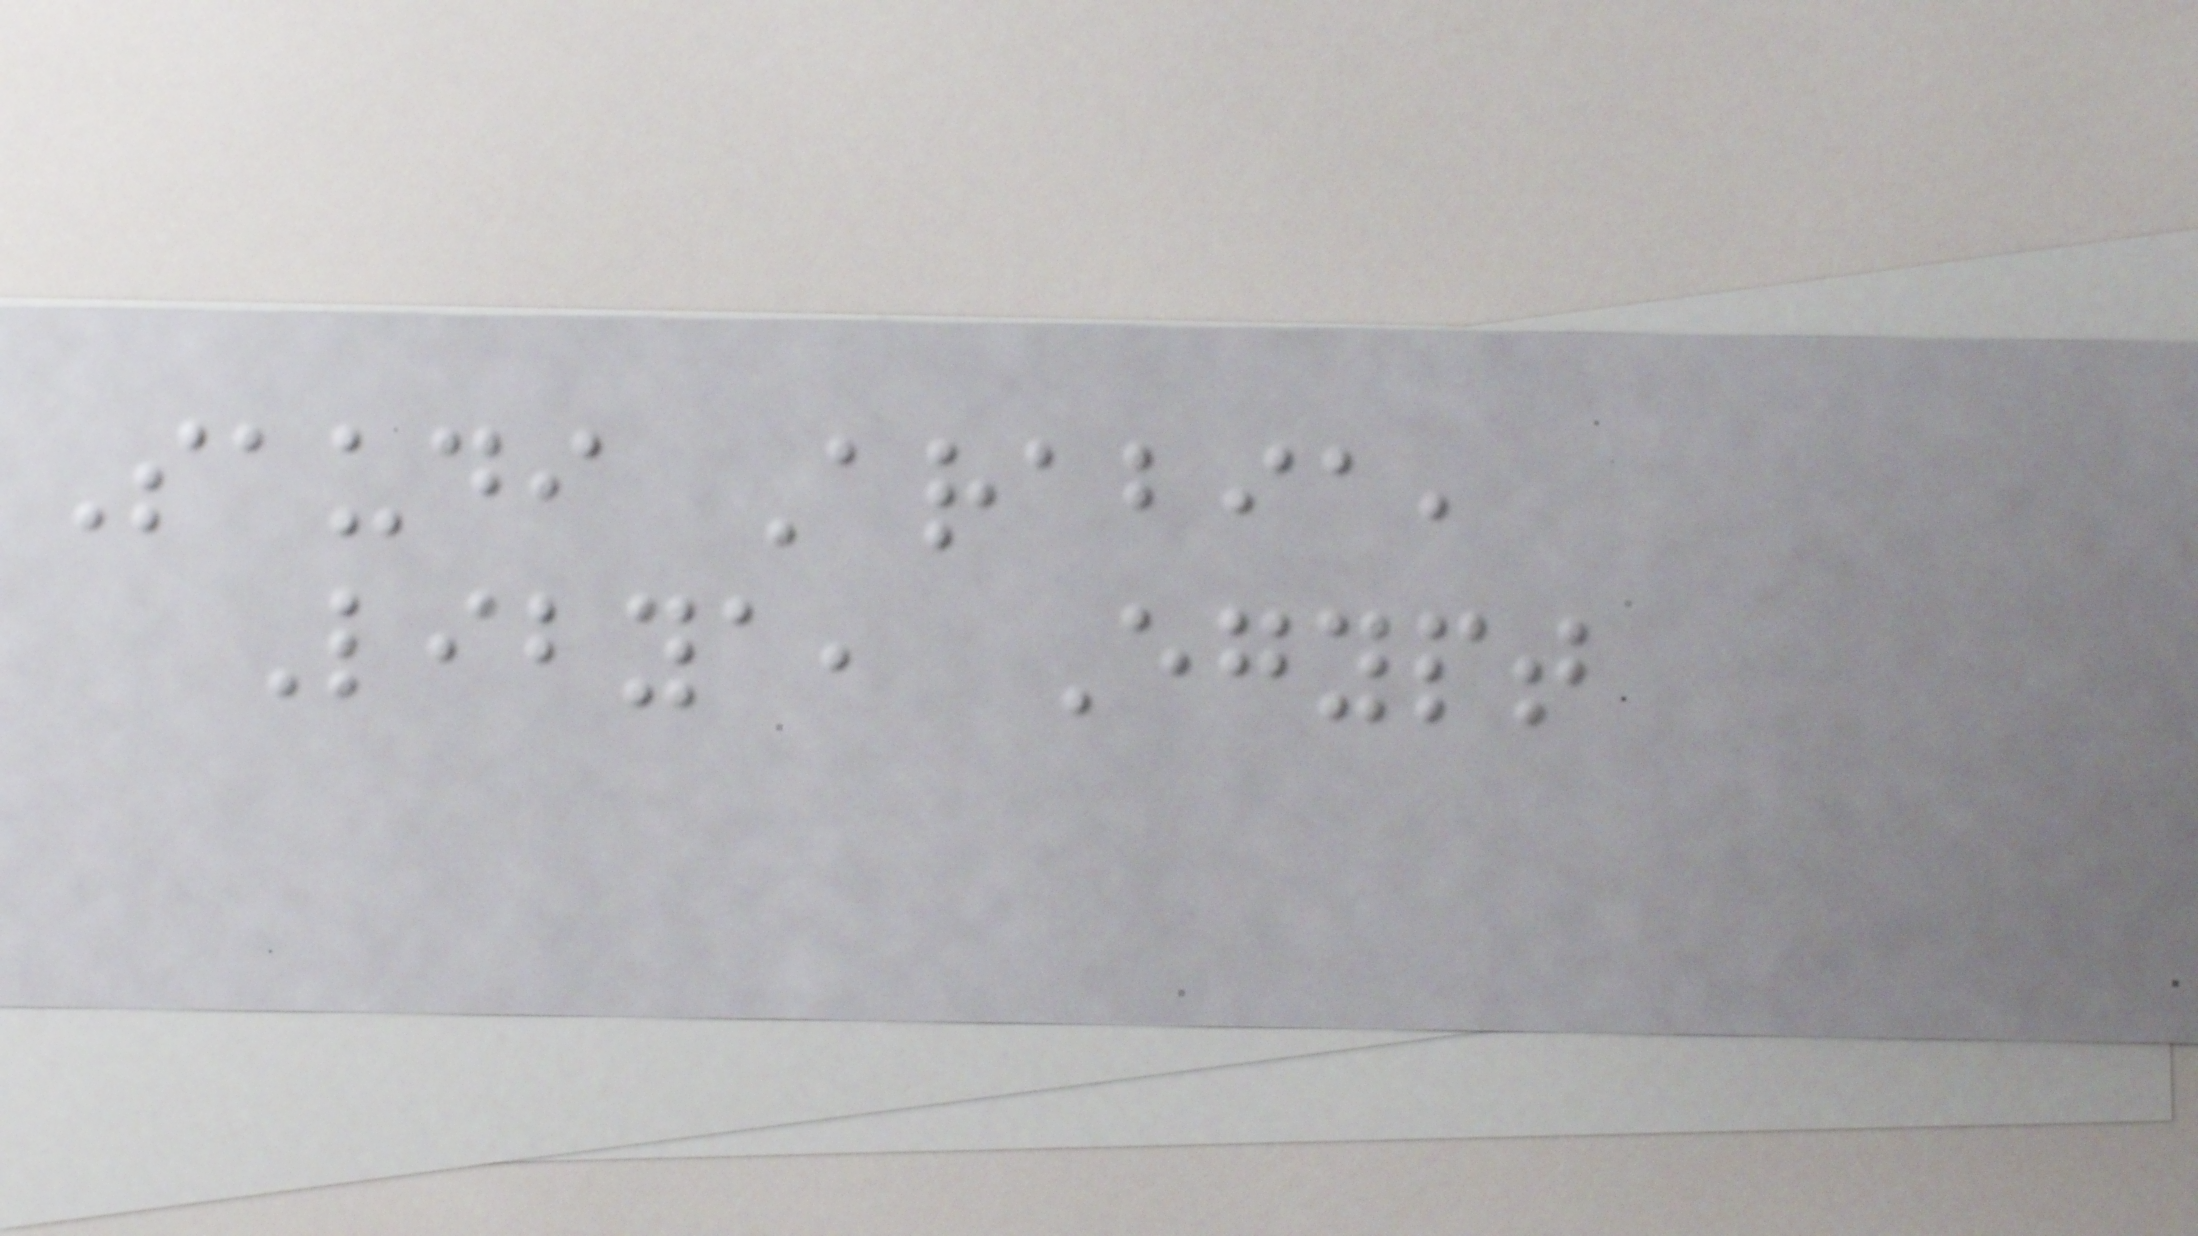Saudi Arabia,
Libya, Egypt
